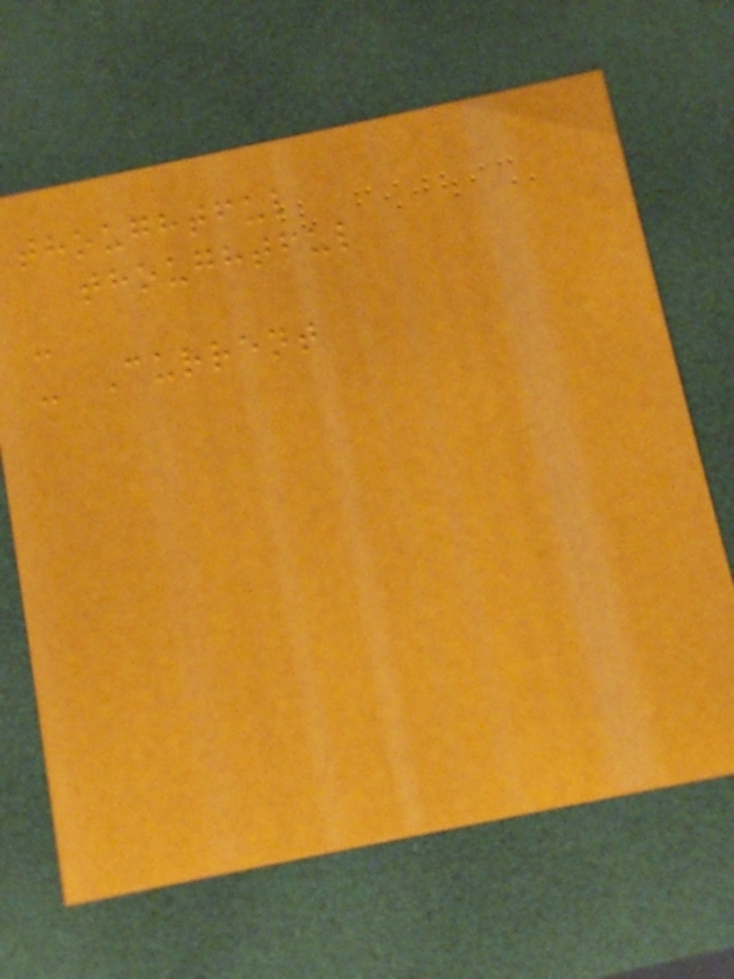thoughtful
thoughtful
-
- Current
